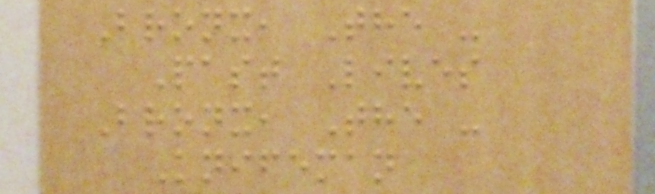Bronx, The -
Past Lives
Bronx, The -
Knifeman
